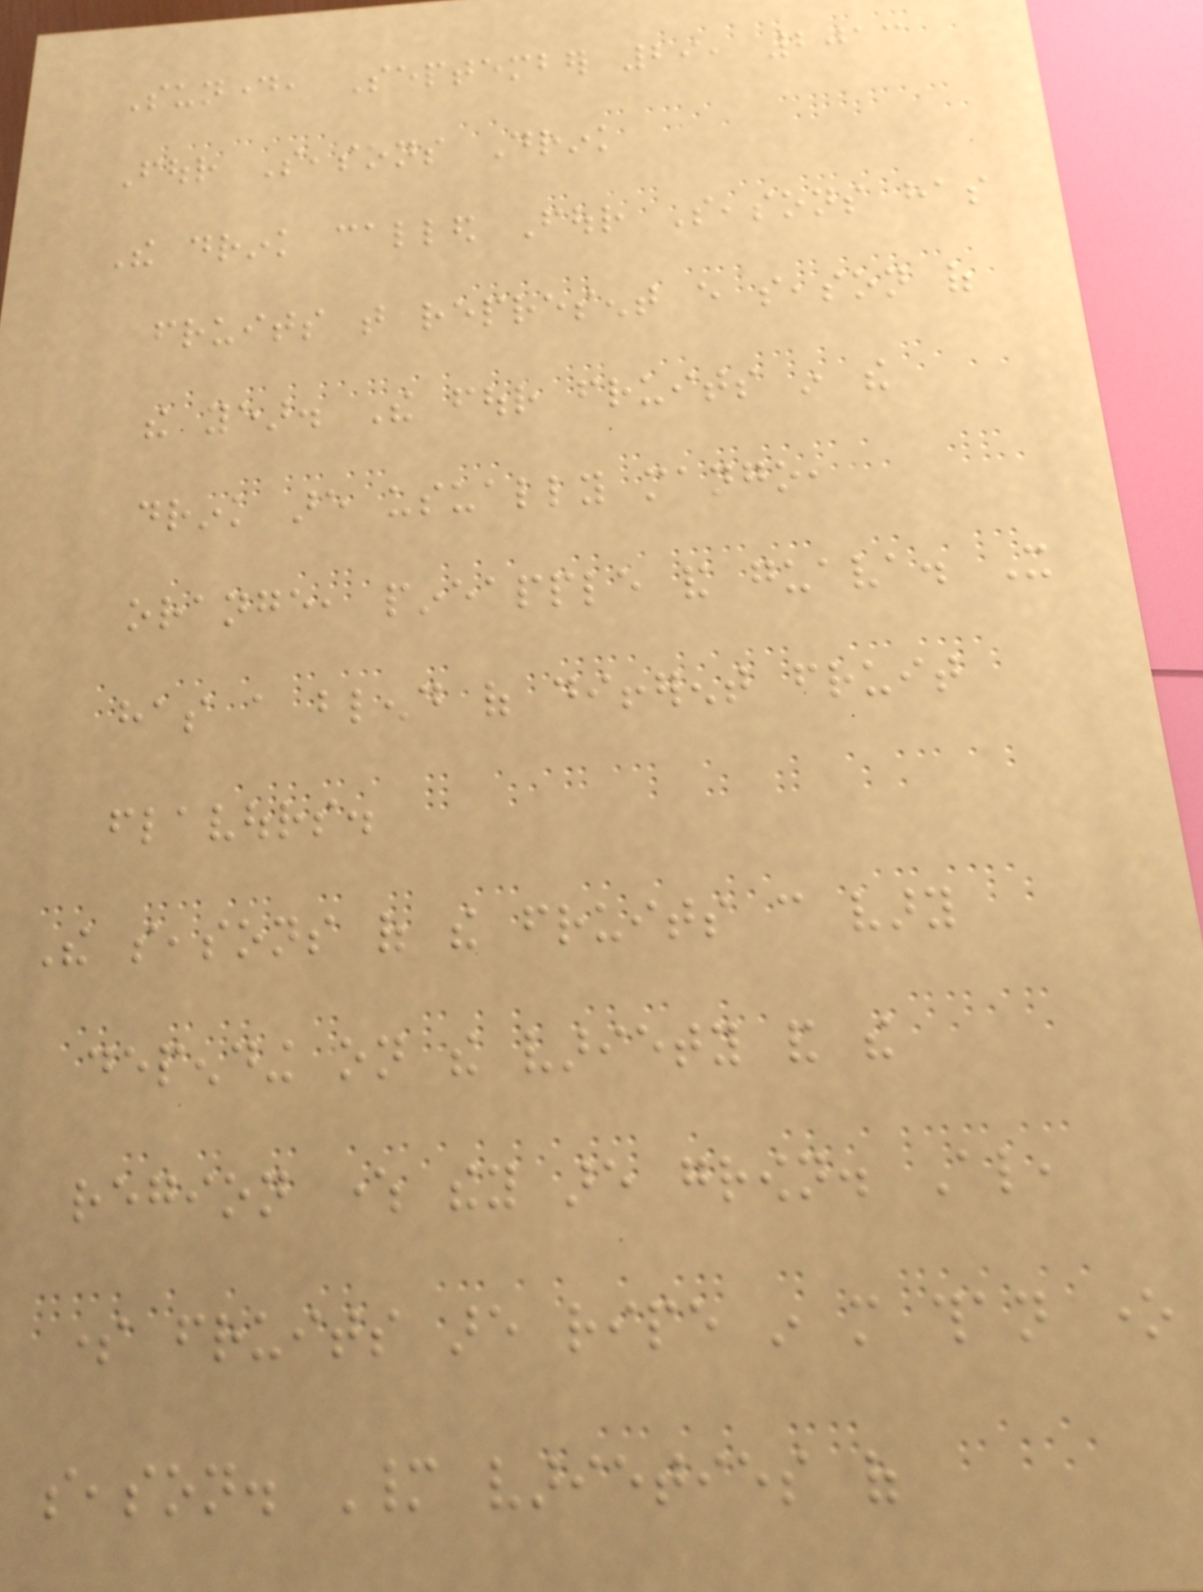Sunday, September 29, 2013
Four Seasons Drink
The drink called Four Seasons has
fruits that represent every season of
the year. The four fruits in the
drink are usually mango,
orange, pineapple and guava. It
has a blend of different fruit
flavours.
The seasons of the fruits can vary
depending on the variety and the
region where they are grown. Also,
some fruits are ripe in more than one
season. Many varieties of
